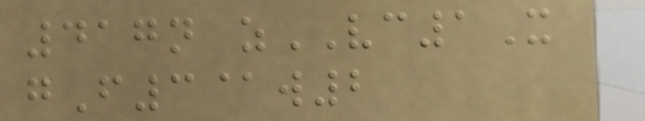417n zVC1X
gF3@w2
